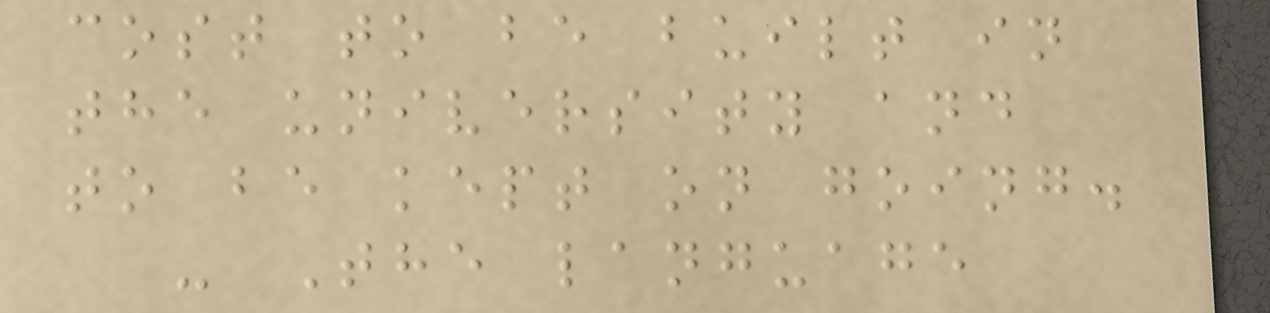cost to be built in
the university and
to be kept on going.
- The language
